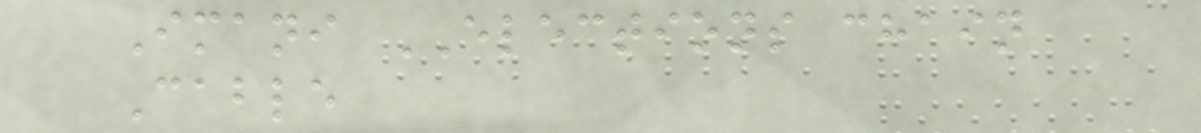Imani ELECTIONS chain
Cable
